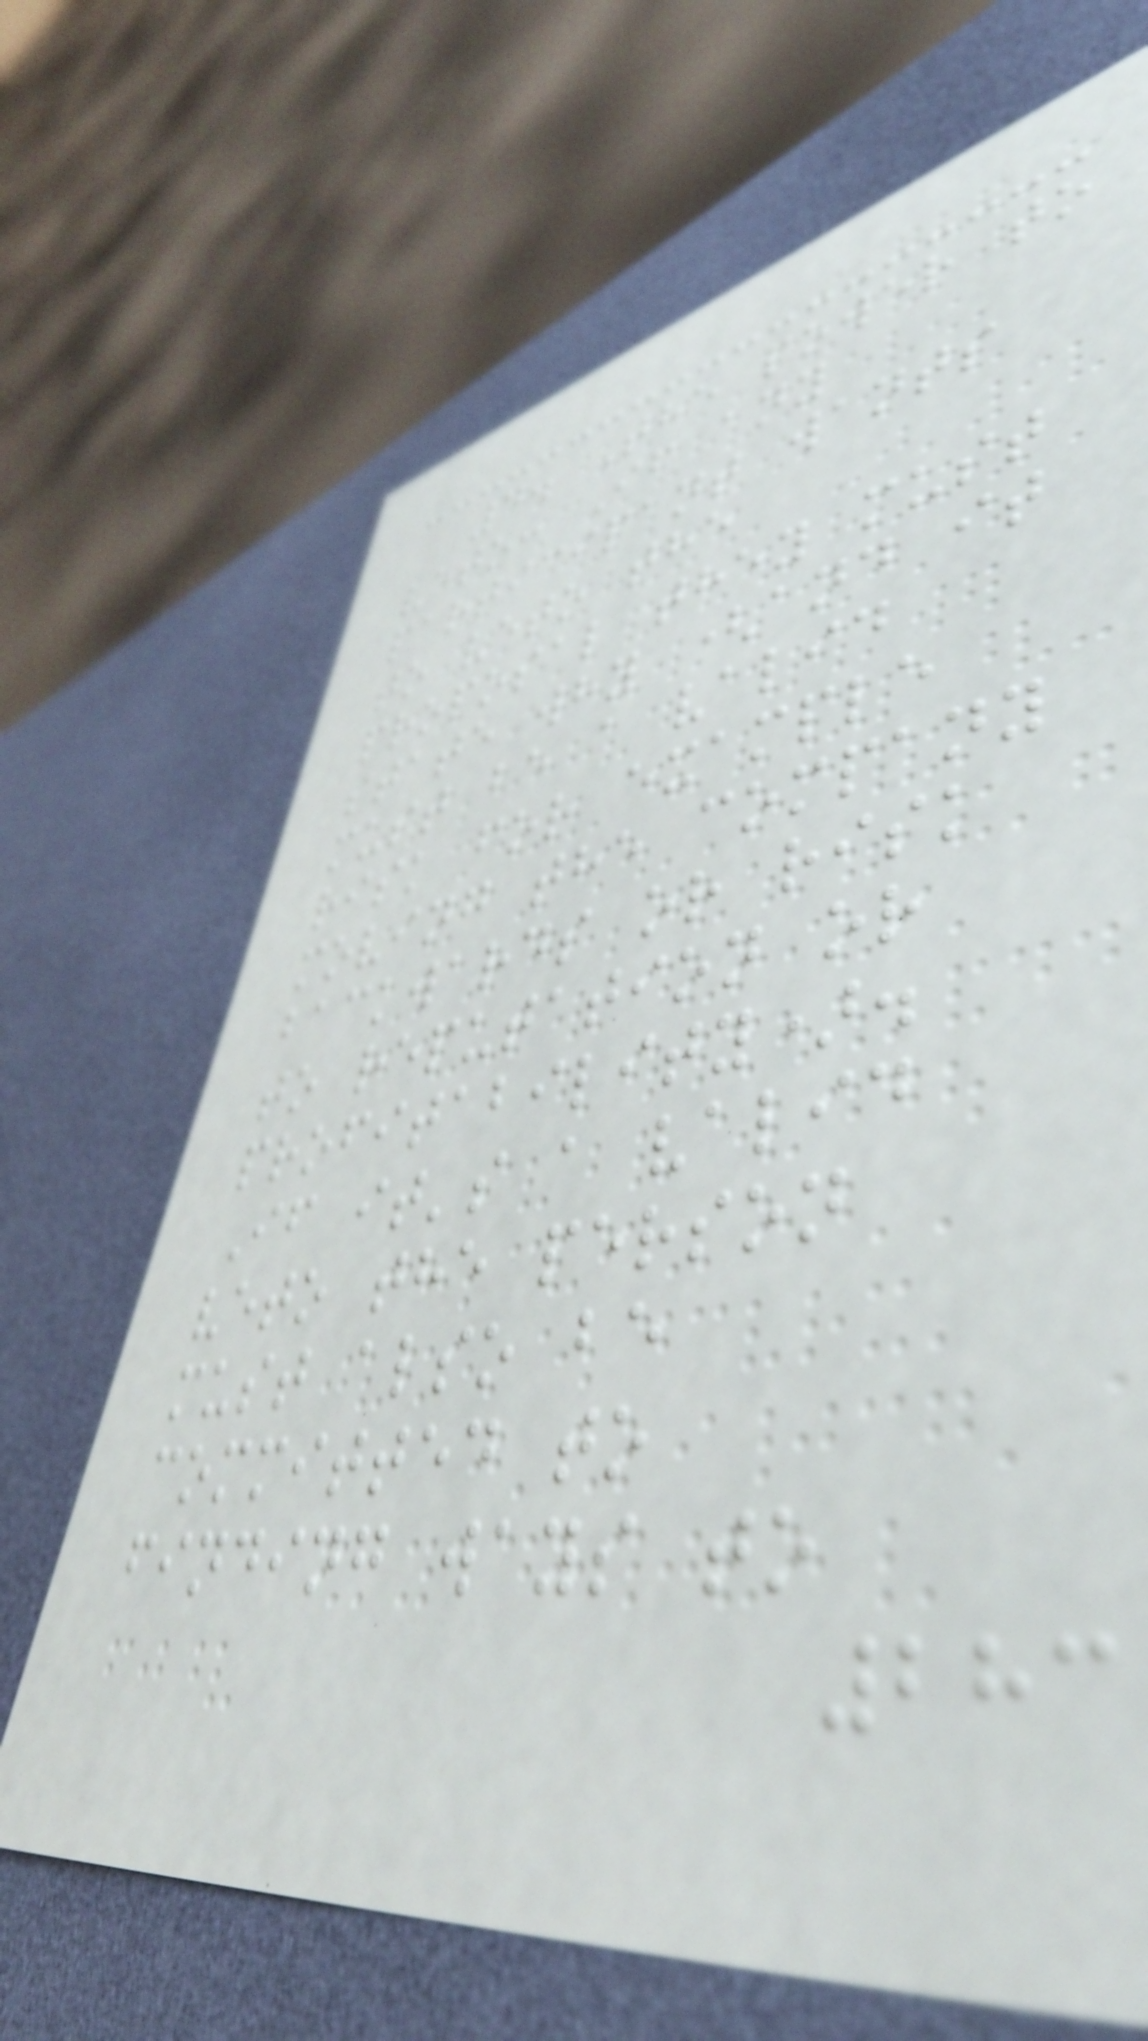4. The power to
veto: If any
participant wants
to veto the
proposal they must
state why (and it
must be a valid
risk for example
moving the company
backwards or risk
to reputation or
profitability).
If it's a valid
veto the person
must also be
committed to
finding ways to
283
